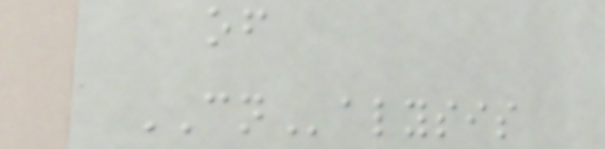of
CNalysis
